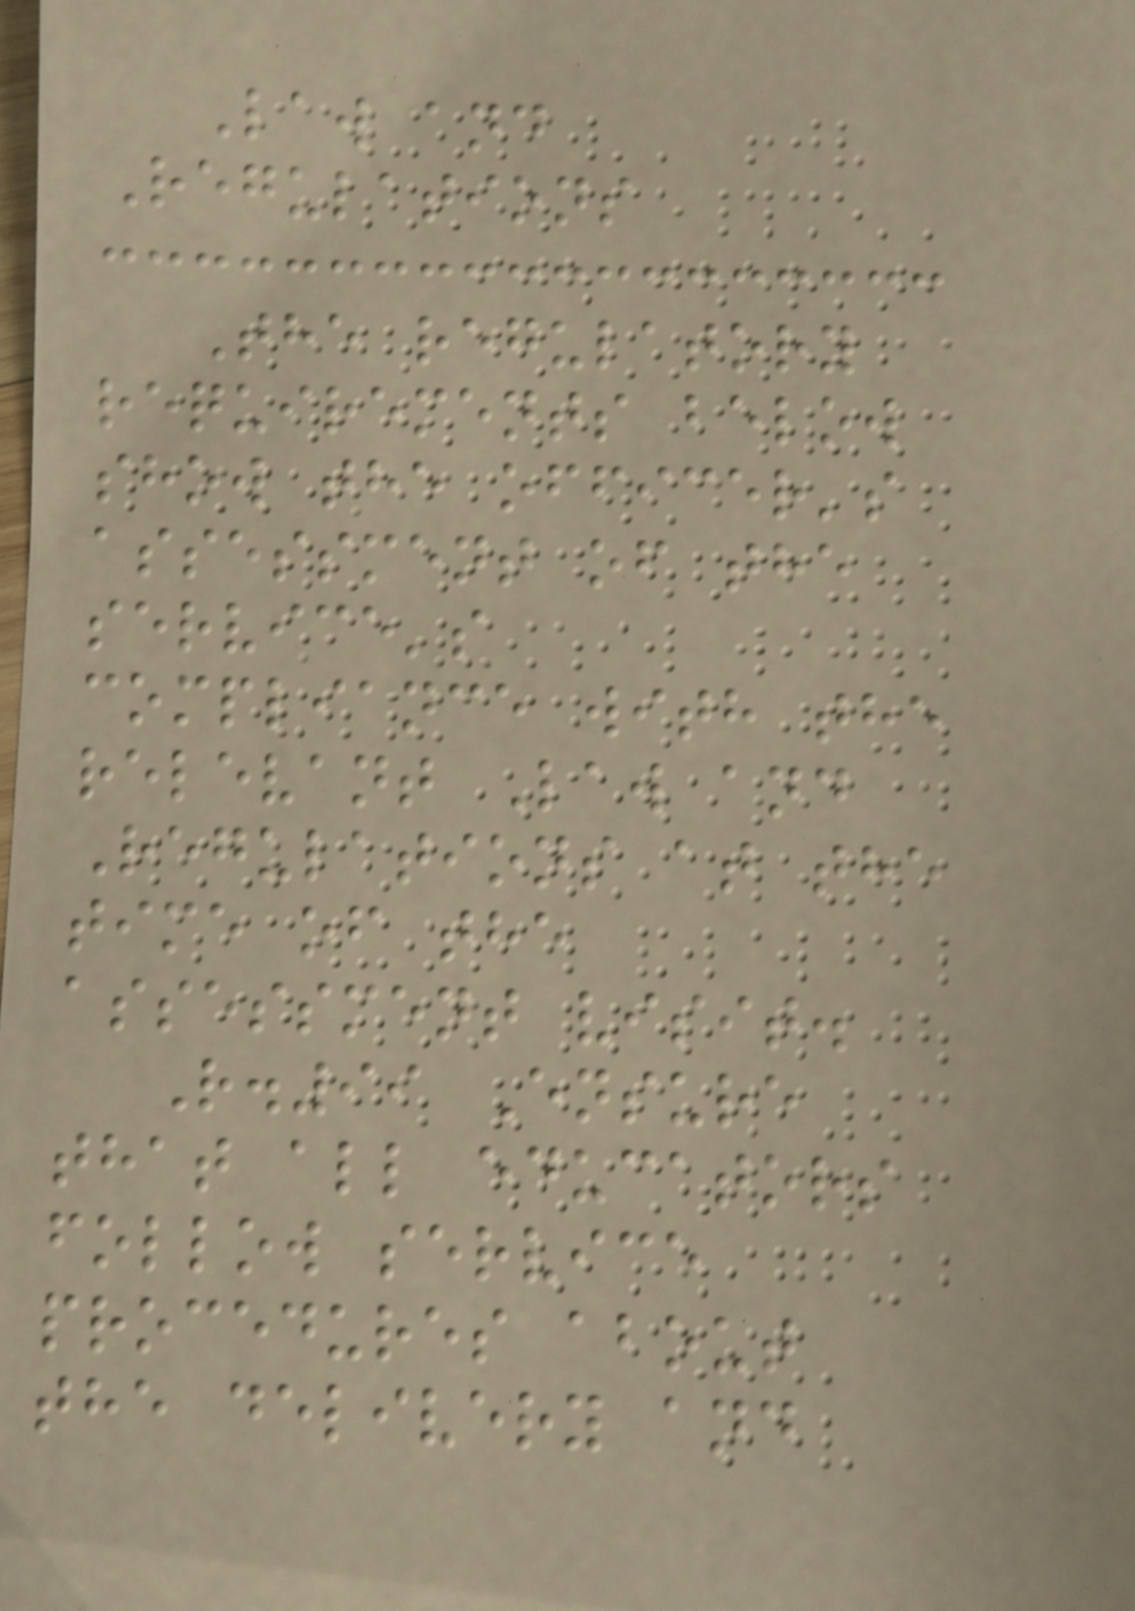Law and
Regulations
The regulatory
requirements below
show the officer's
assessment of the
service's
compliance with the
relevant Law and
Regulations at the
time of the
assessment visit.
R.99 Ensure
that all educators
follow service
procedures about
the delivery and
